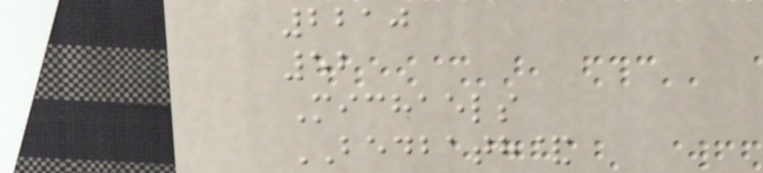2210
52
Michaels
BEDBATH&
